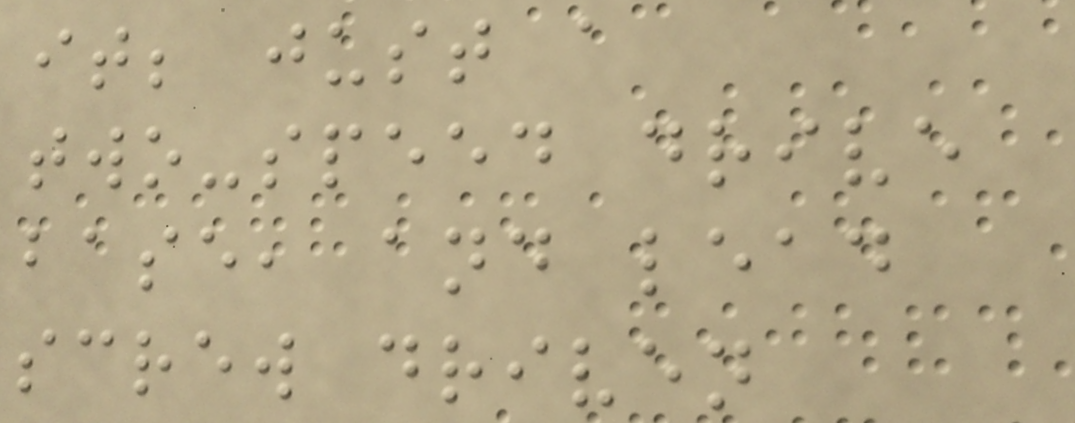it; just a
two-speed drive
base, and lead
screw driven
